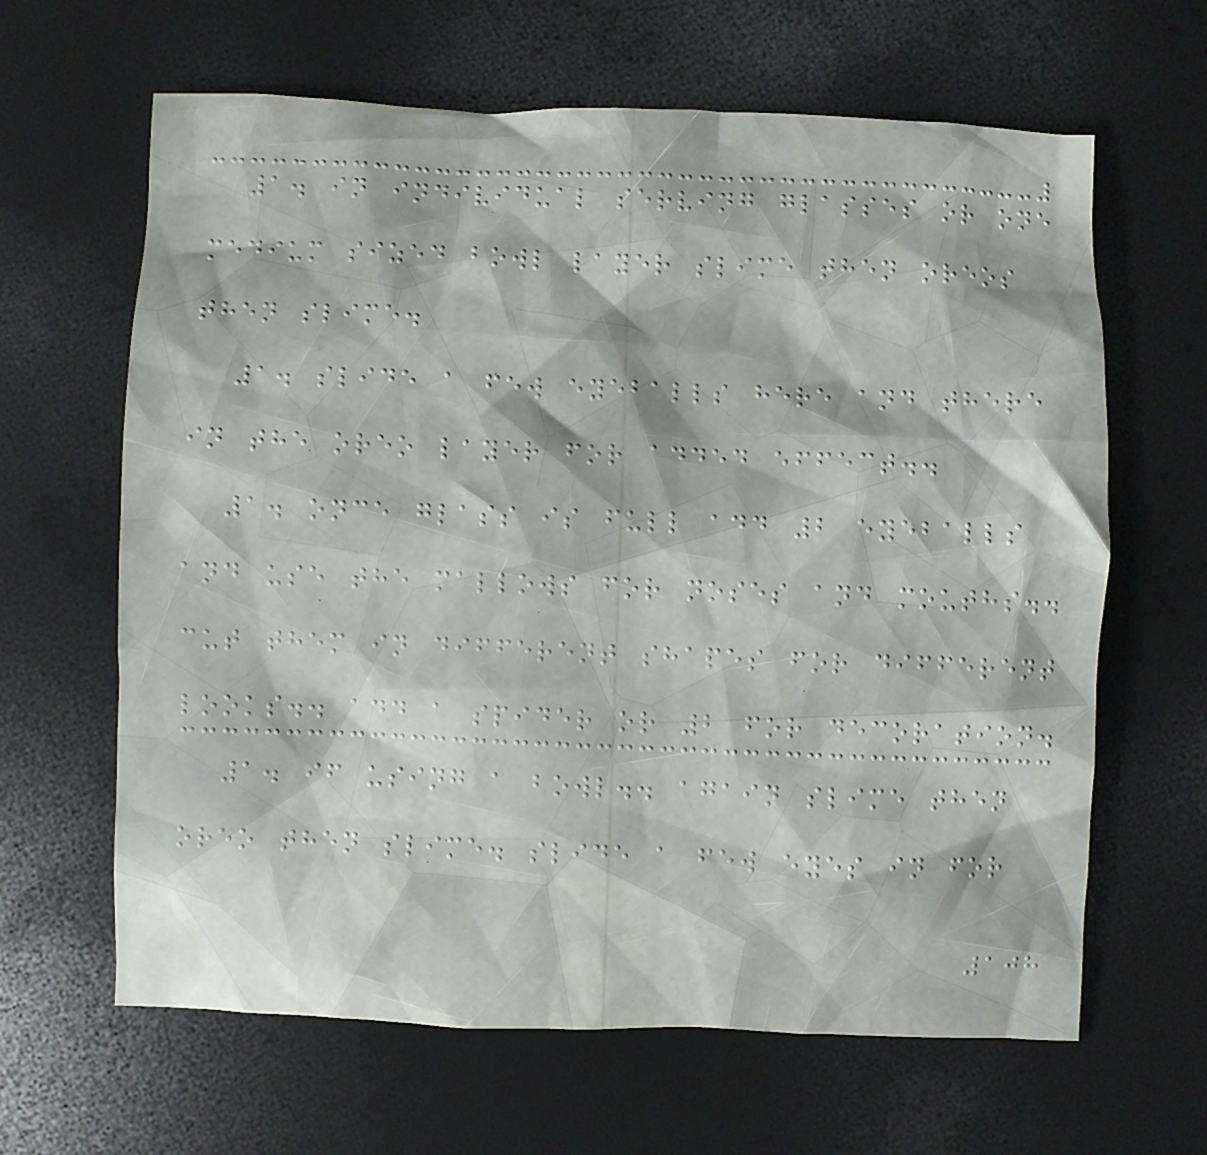1. in individual serving glasses or one
medium sized bowl layer slime then oreos
then slime.
1. slide a few eyeballs here and there
in the oreo layer for added effect..
1. once glass is full add 2 eyeballs
and use the mallows for noses and mouths..
cut them in different shapes for different
looks.. add a spider or 2 for decoration.
1. if using a bowl.. again slime then
oreo then slime. slide a few eyes in for
108
